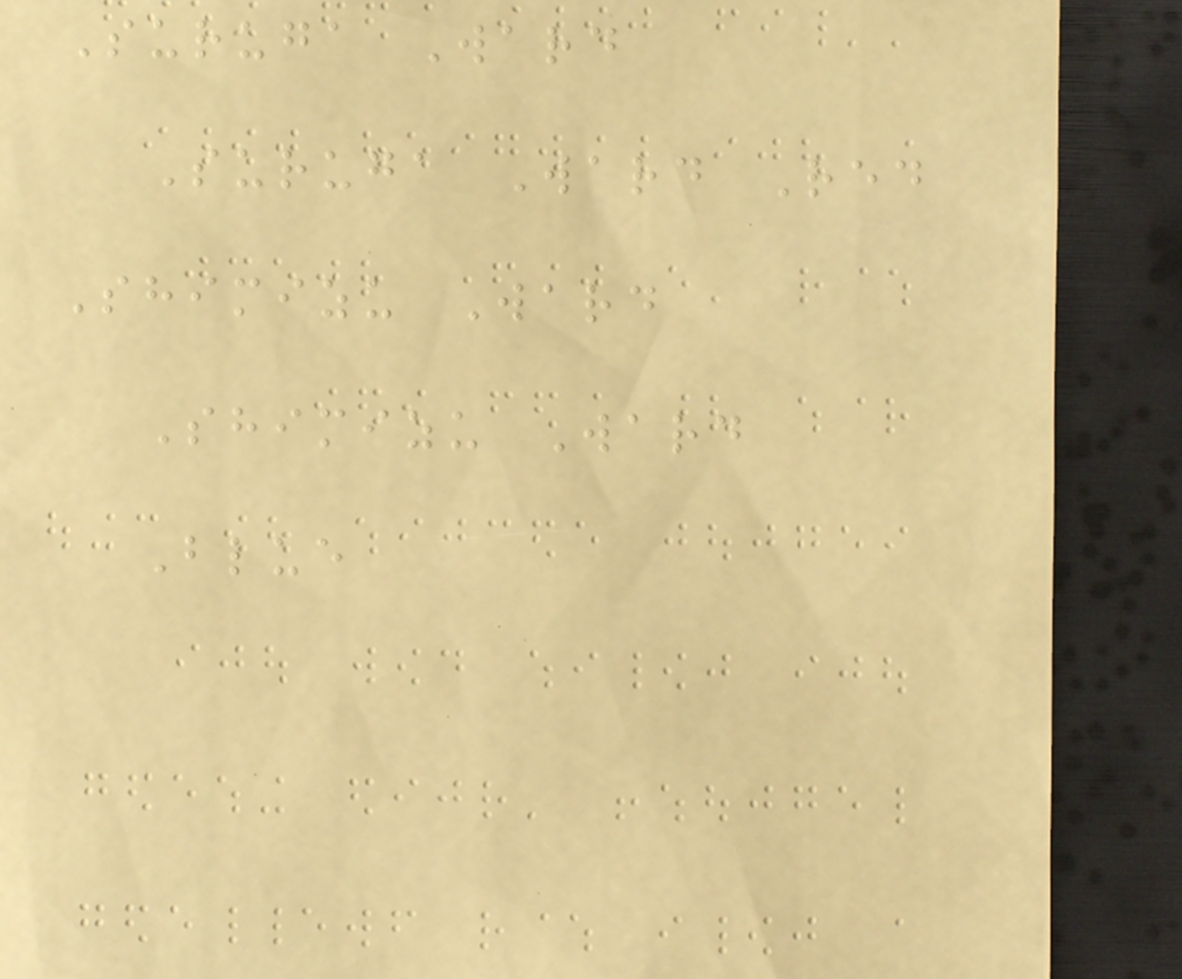Suruga Ward
Suruga Ward Red
Shimizu Ward
Shimizu Ward
Blue
